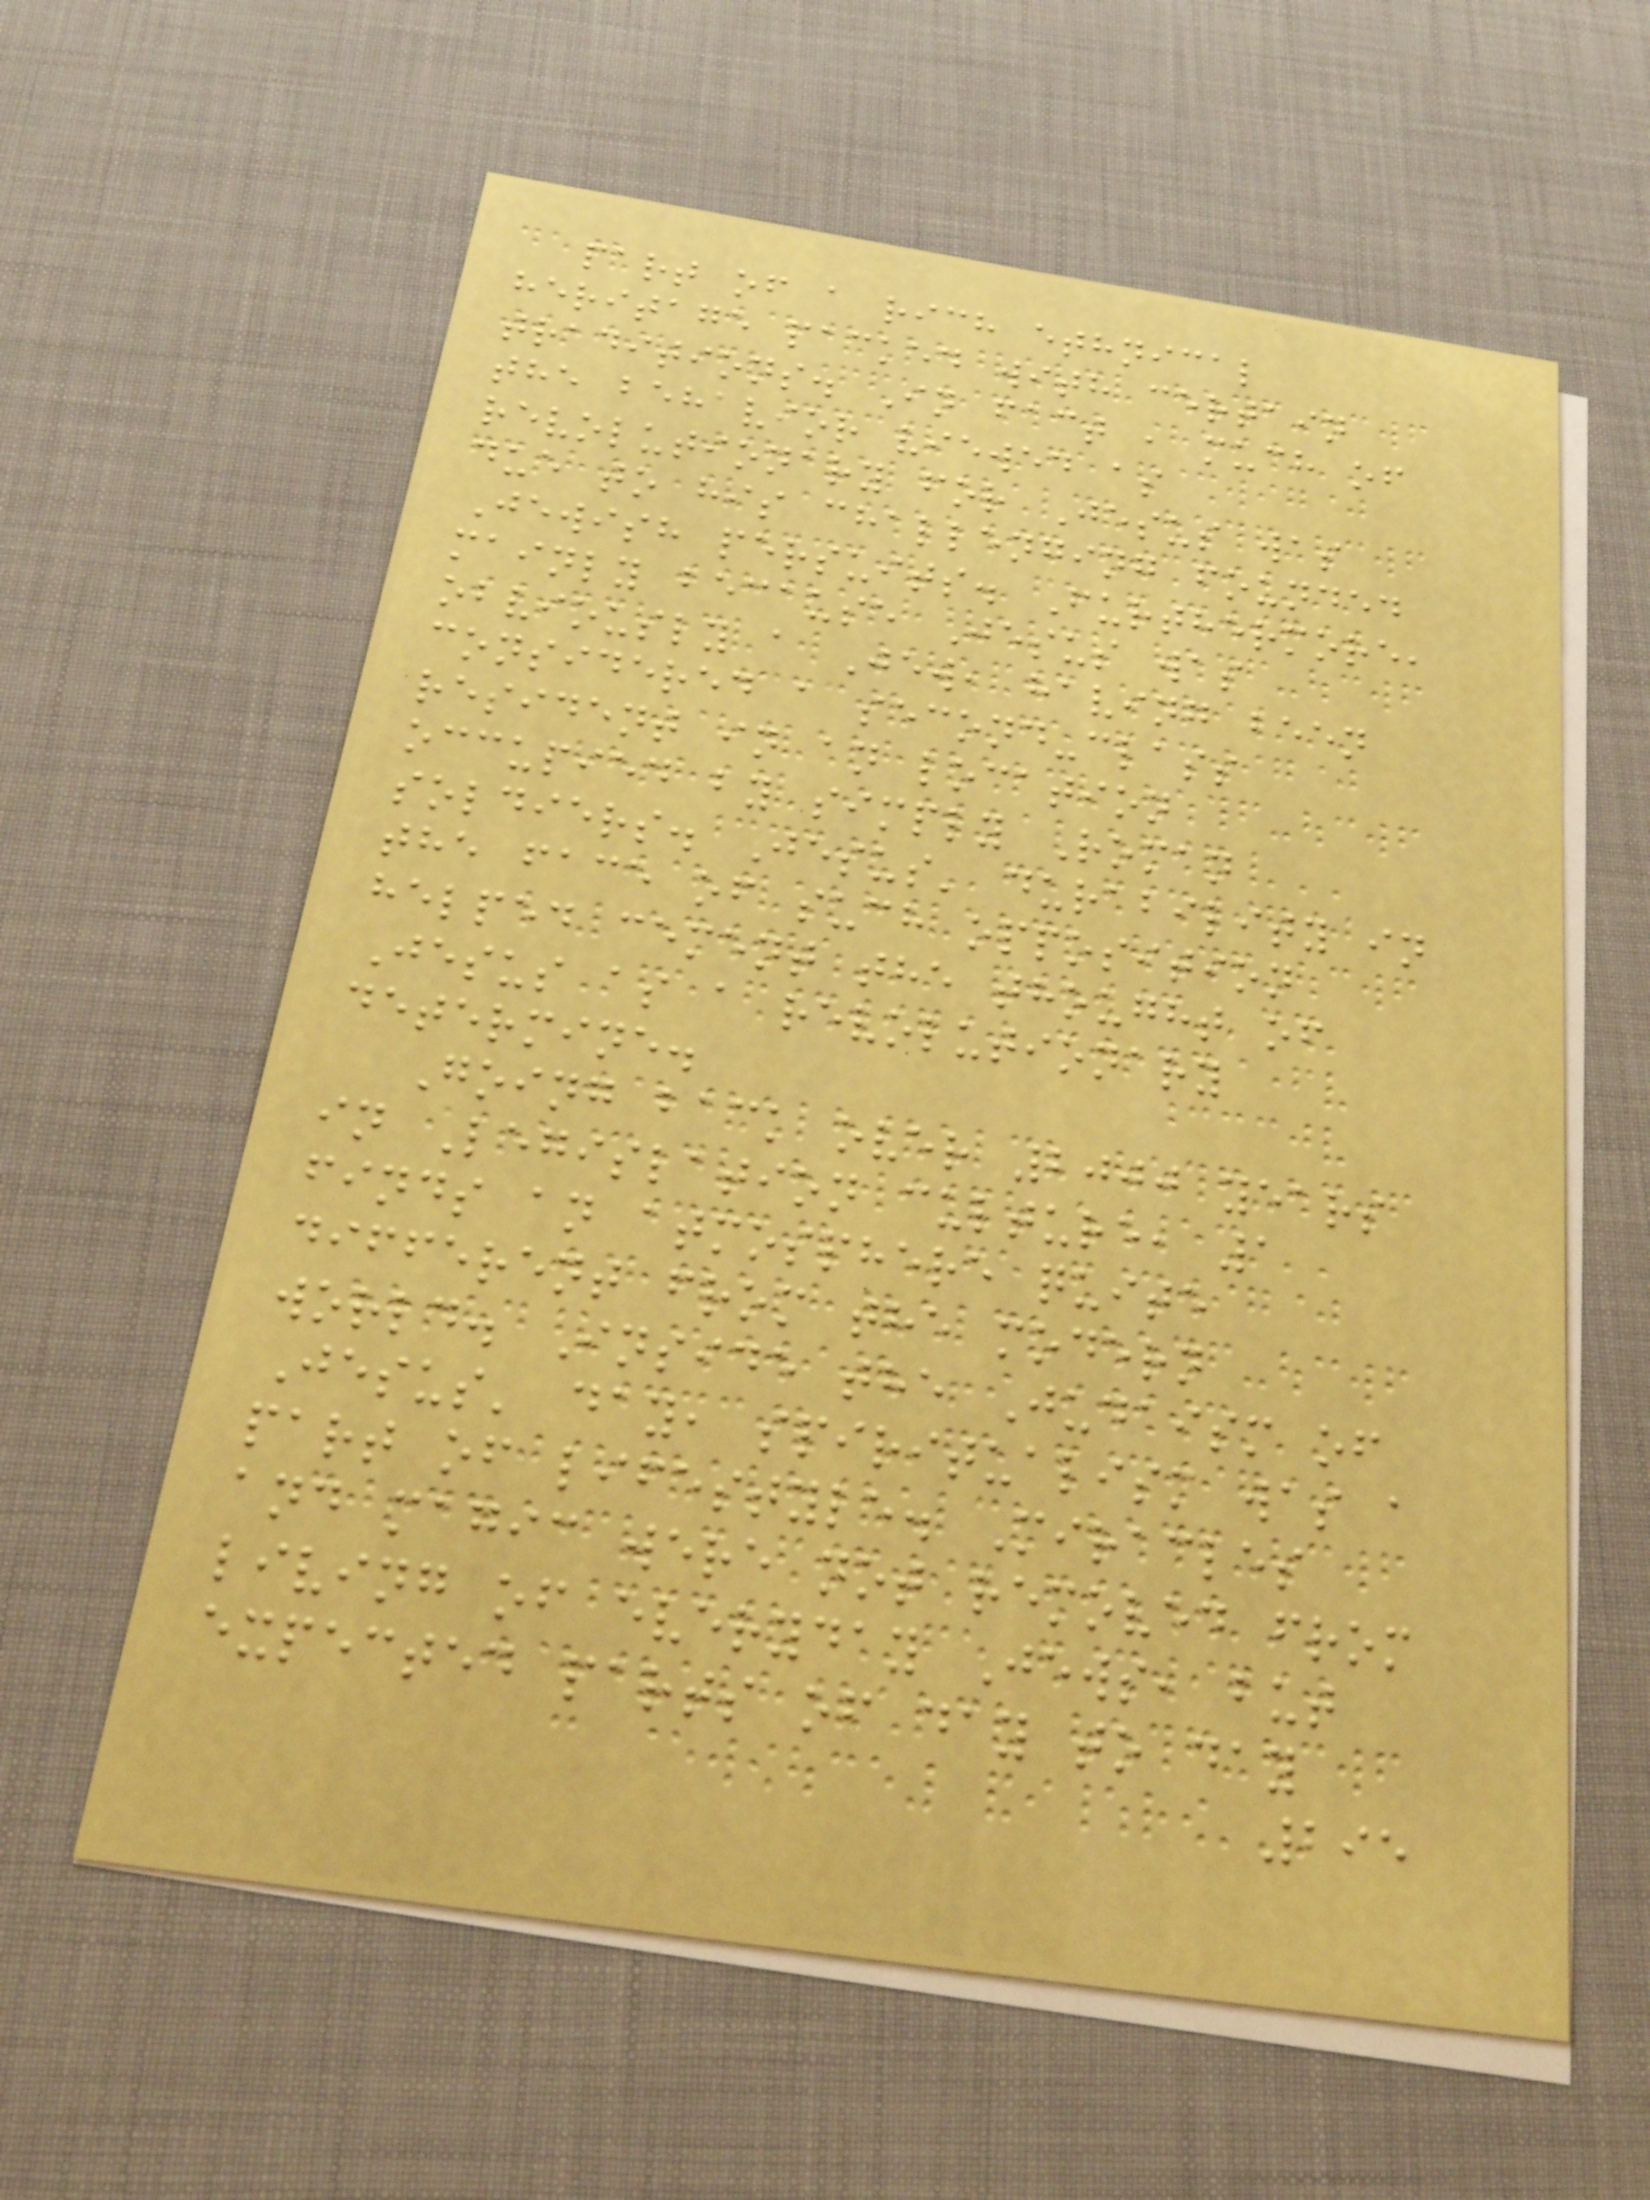part of a rich ethnical
heritage packed with certain
traditions. In fact , much of
the behavior viewed as
revolutionary for Jesus was
due to his challenging founded
Jewish persuits. Furthermore,
mainly because Jesus was
obviously a Jew, having been
considered a second-class
resident in an location
occupied by simply Roman
soldiers. Jesus' durability in
the face of such opposition
helped cement the thought of
Jesus as a revolutionary
determine.
Going back over 2000 years
in Legislation culture, 1
finds an atmosphere quite
different from the modern
world. Inside the Judaism of
Jesus' day, spiritualism was a
part of lifestyle. Miracles
and magic were not removed from
living of everyday Jews, but
expected parts of day to day
295
